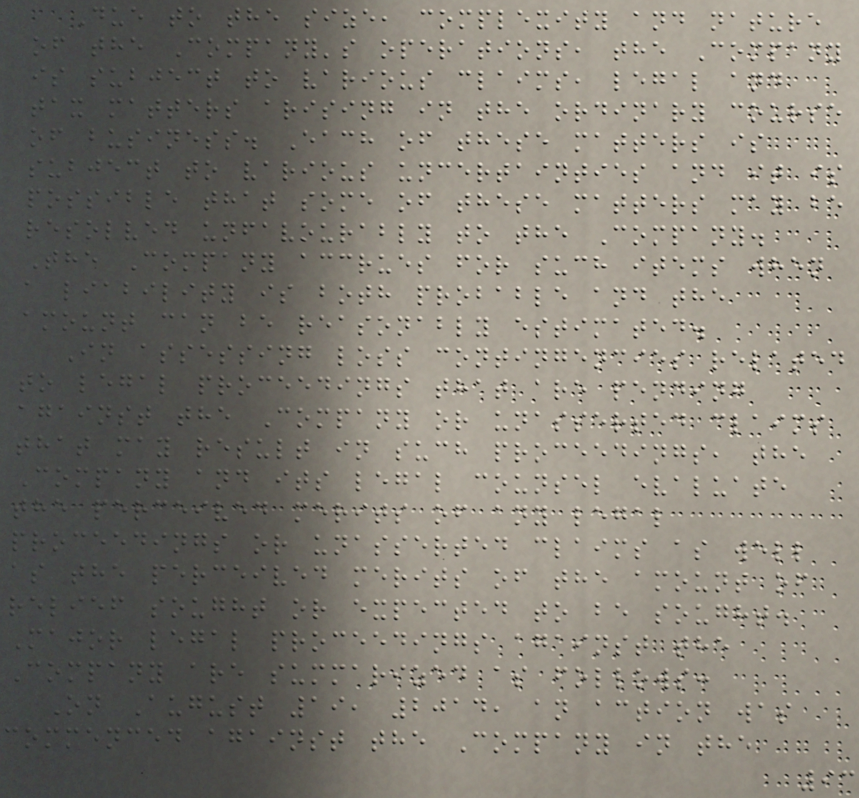Due to the size, complexity and nature
of the Company's operations, the Company
is subject to various claims, legal and
tax matters arising in the ordinary course
of business. Each of these matters is
subject to various uncertainties and it is
possible that some of these matters may be
resolved unfavourably to the Company.
The Company accrues for such items when
a liability is both probable and the
amount can be reasonably estimated.
In assessing loss contingencies related
to legal proceedings that are pending
against the Company or unasserted claims
that may result in such proceedings, the
Company and its legal counsel evaluate
the perceived merits of any legal
proceedings or unasserted claims as well
as the perceived merits of the amount of
relief sought or expected to be sought.
Major legal proceedings against the
Company are summarized as follows:
On August 19, 2014, an action was
commenced against the Company in the
93
